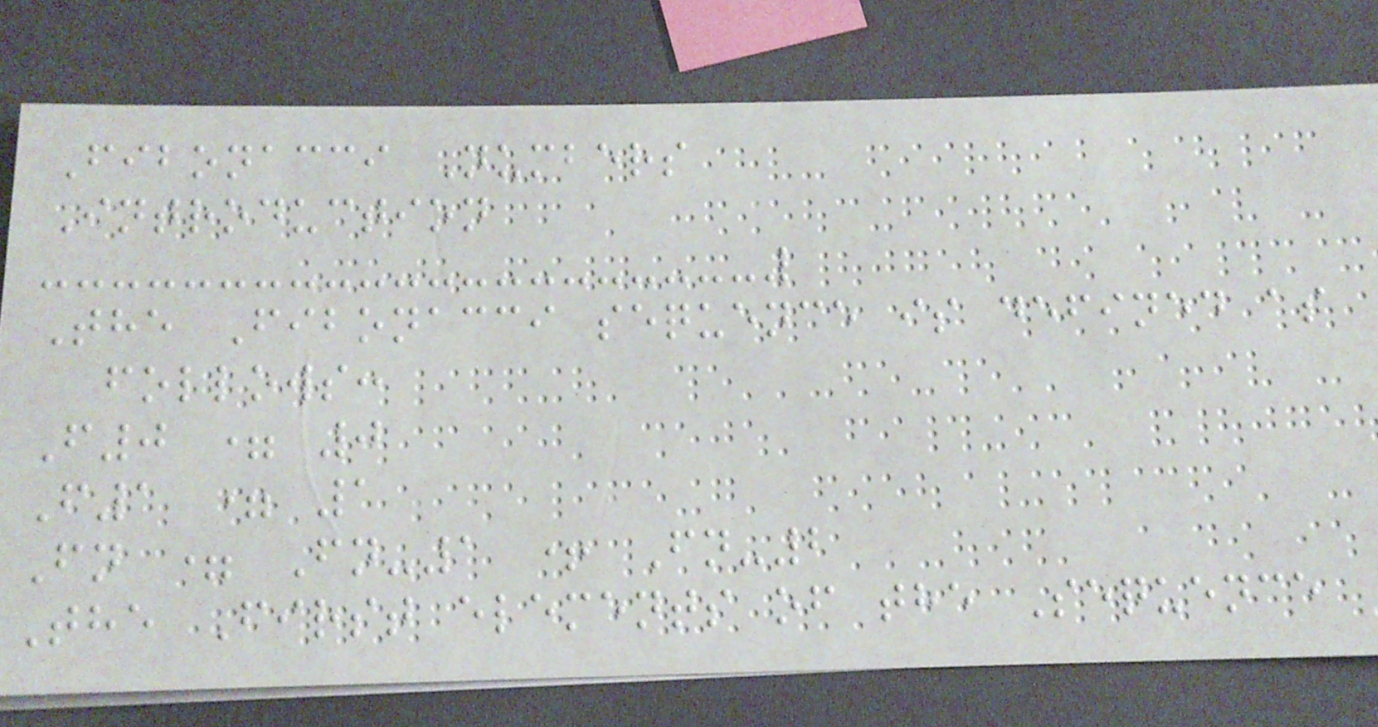Fibonacci Numbers
Introduction
The Fibonacci sequence is defined as
follows:
F0 = 0
F1 = 1
Fn = Fn-1 + Fn-2
The First elements of the Sequence
